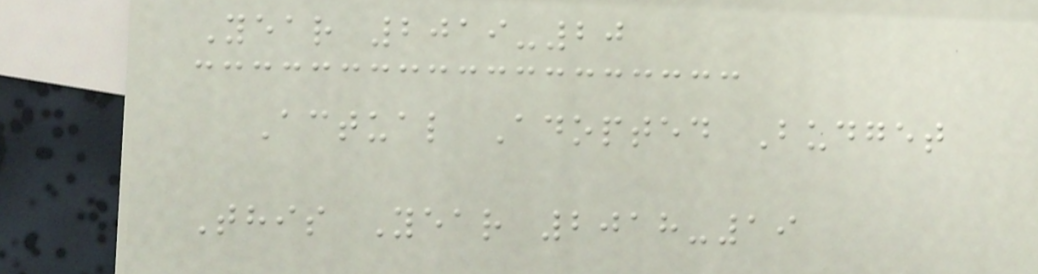Year 2019-20
Actual Adopted Budget
This Year 2018-19
